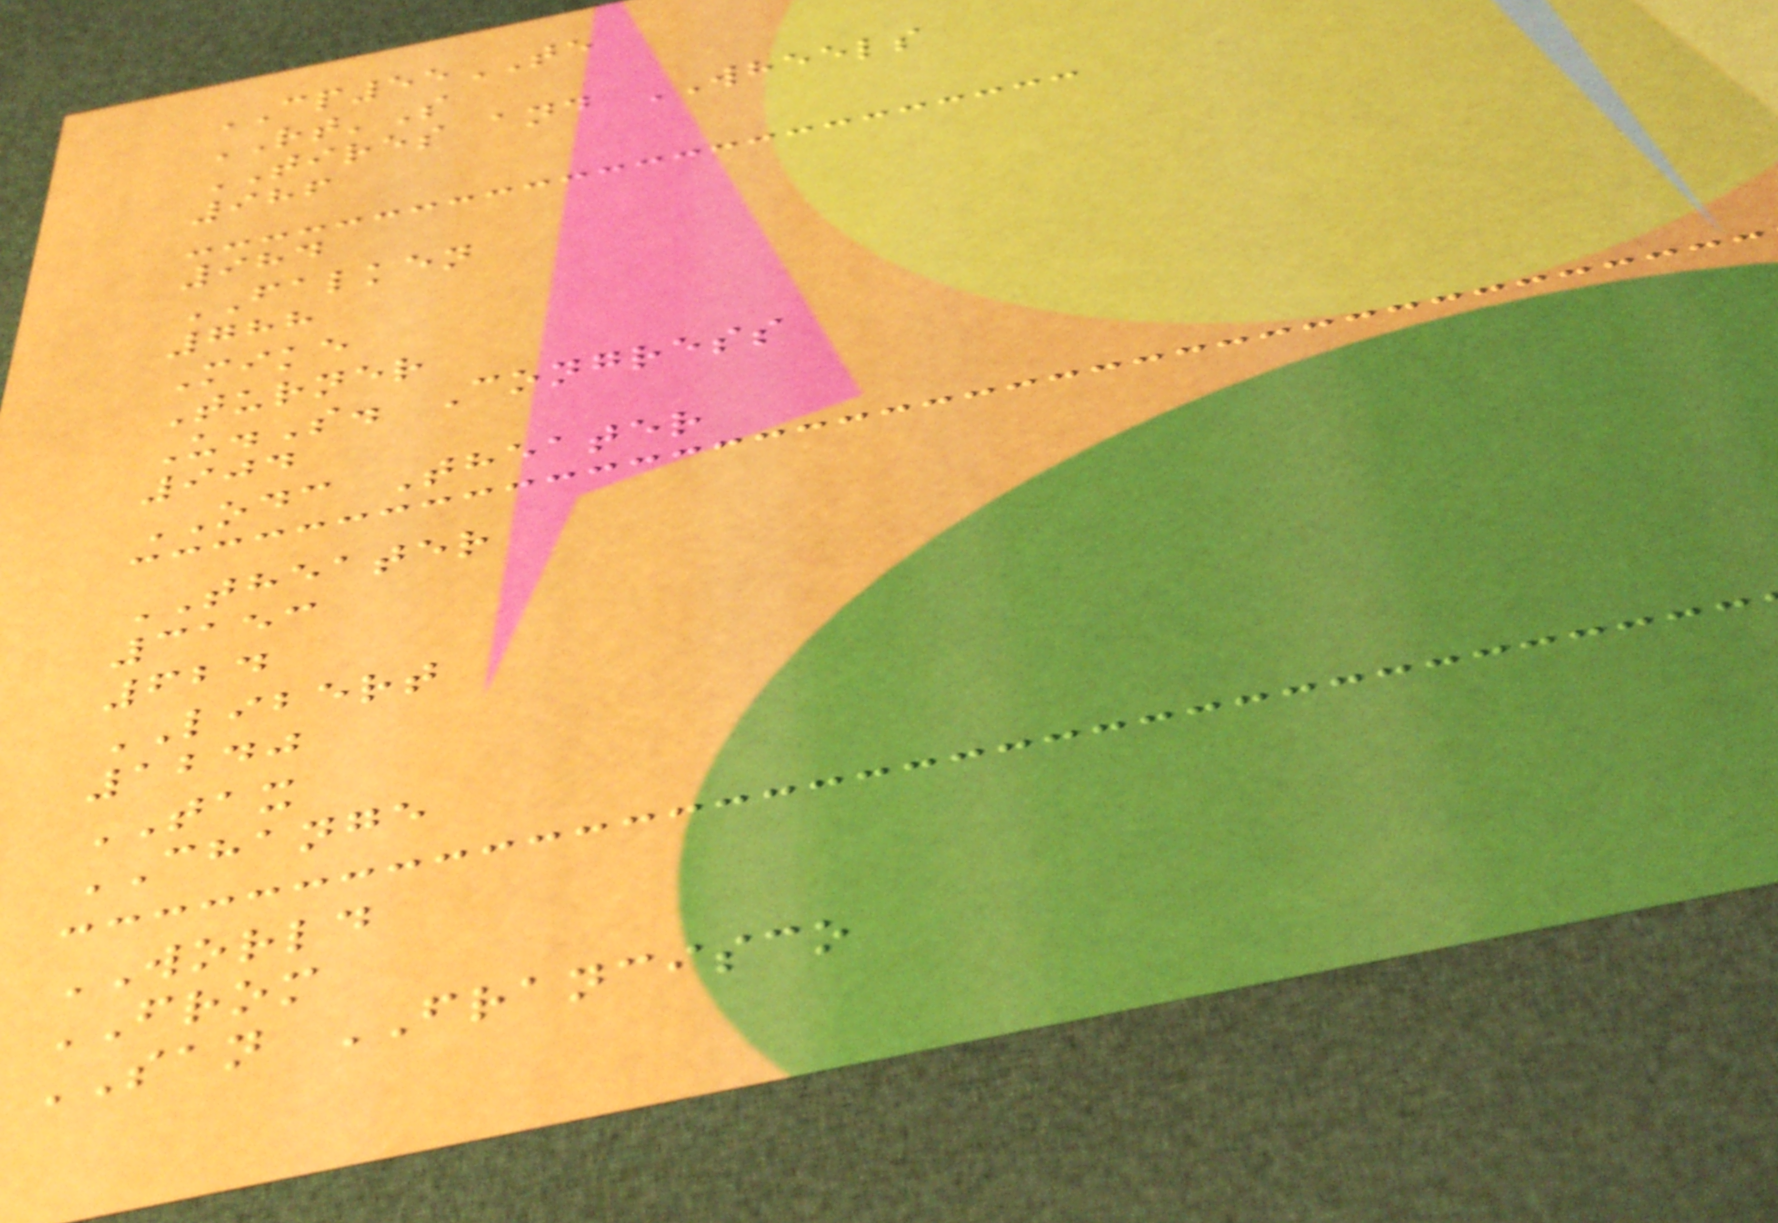CP55TE
RT'S
TIRES and WHEELS
986
984
FALKEN
788
Mike
Turner
U.S. Congress
904
ODC Theater
THEATER
3153
624
LIBERT
1240
TAX
CHANGE
WORLD
FROM
SAN FRANCISCO
